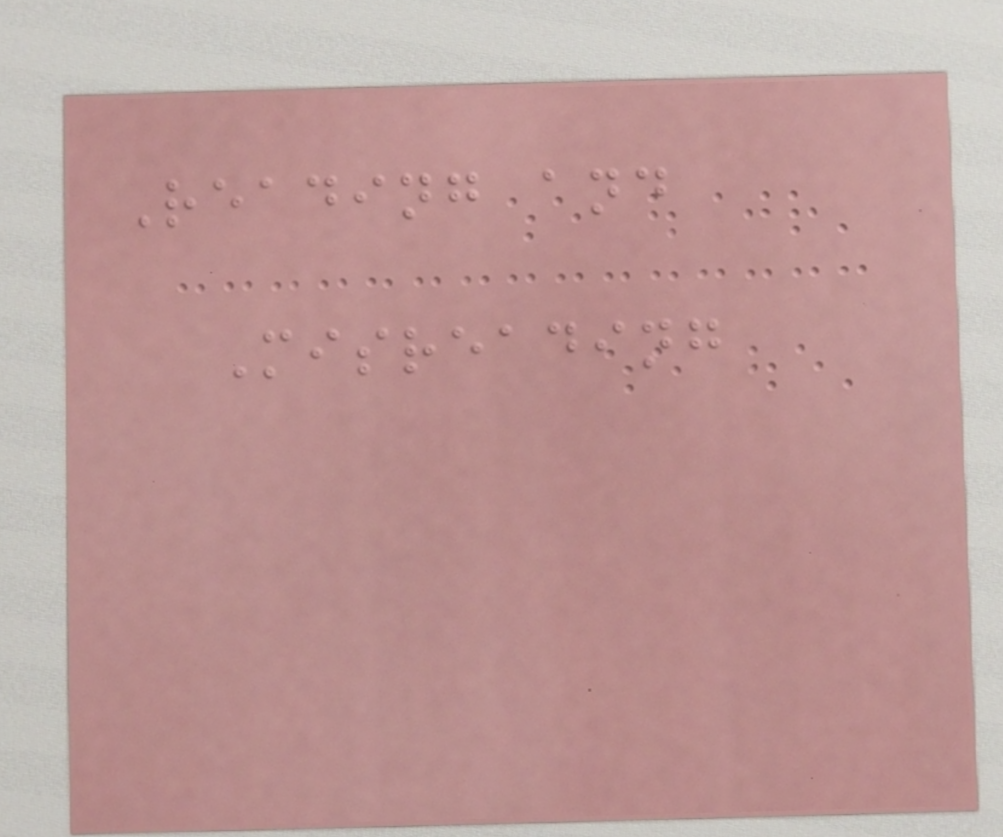Reading and
Misreading
